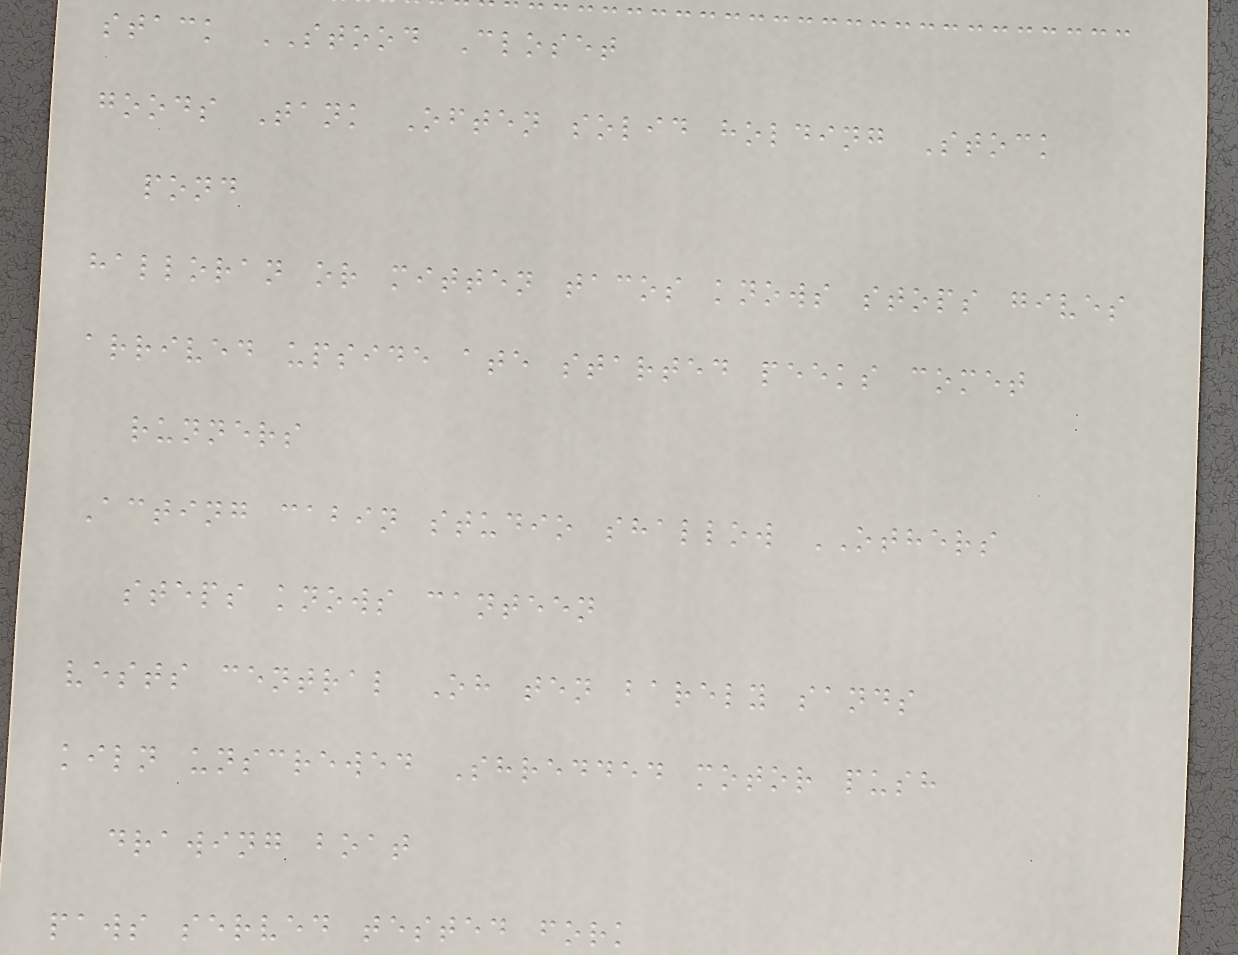stack STOOD Closet
goods Tank Often solid holding Stock
pond
halloran or mitten tacos knows stops gives
arrived upside ate started peeks comet
runners
Acting cabin studio shallow OTHERS
steps knows canteen
vests central Oh ten barely sands
kiln unscrewed Shredded motor push
drawing boat
paws served tested fork
